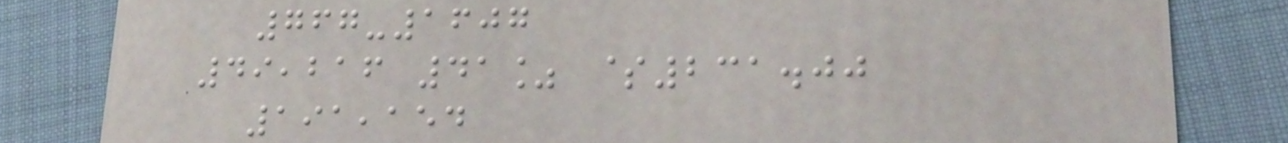767-1607
49,216 41% $231.00
191,154
